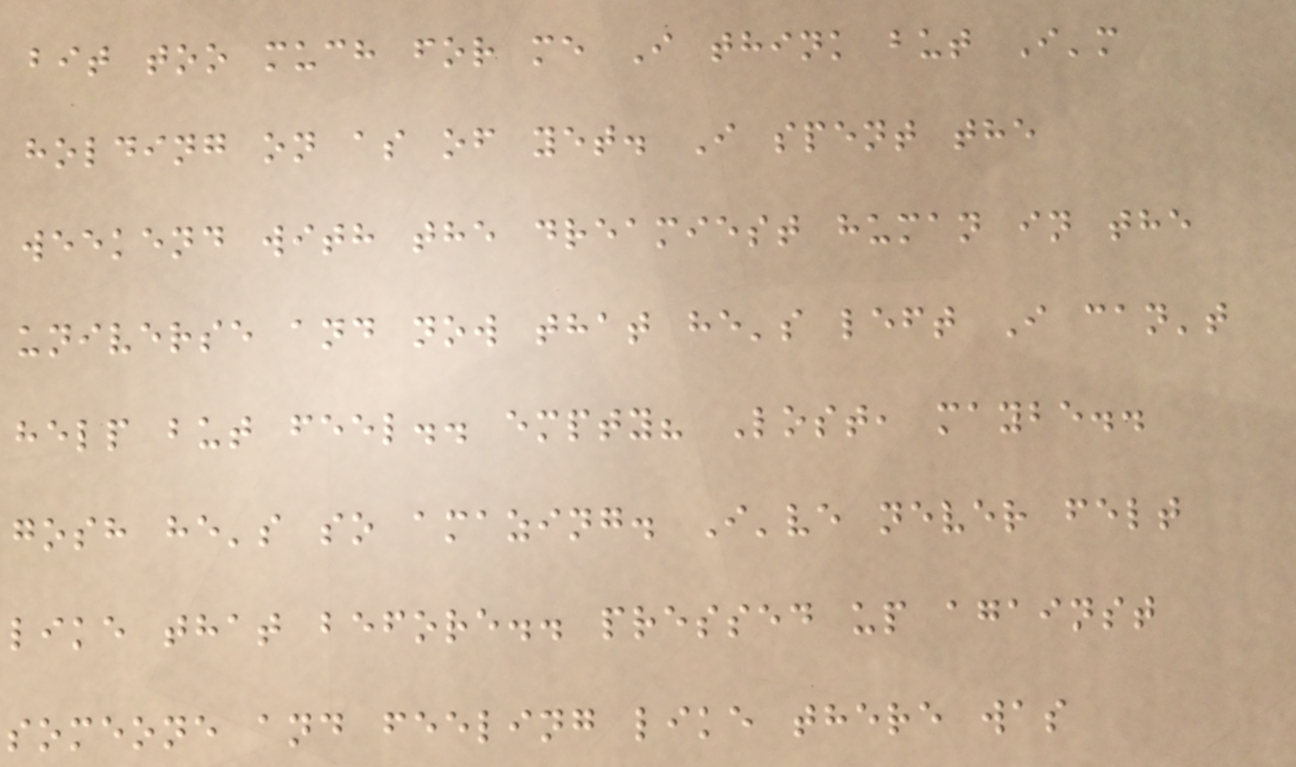bit too much for me I think but I'm
holding on as of yet. I spent the
weekend with the dreamiest human in the
universe and now that he's left I can't
help but feel.. empty? Lost, maybe..
gosh he's so amazing. I've never felt
like that before.. pressed up against
someone and feeling like there was
